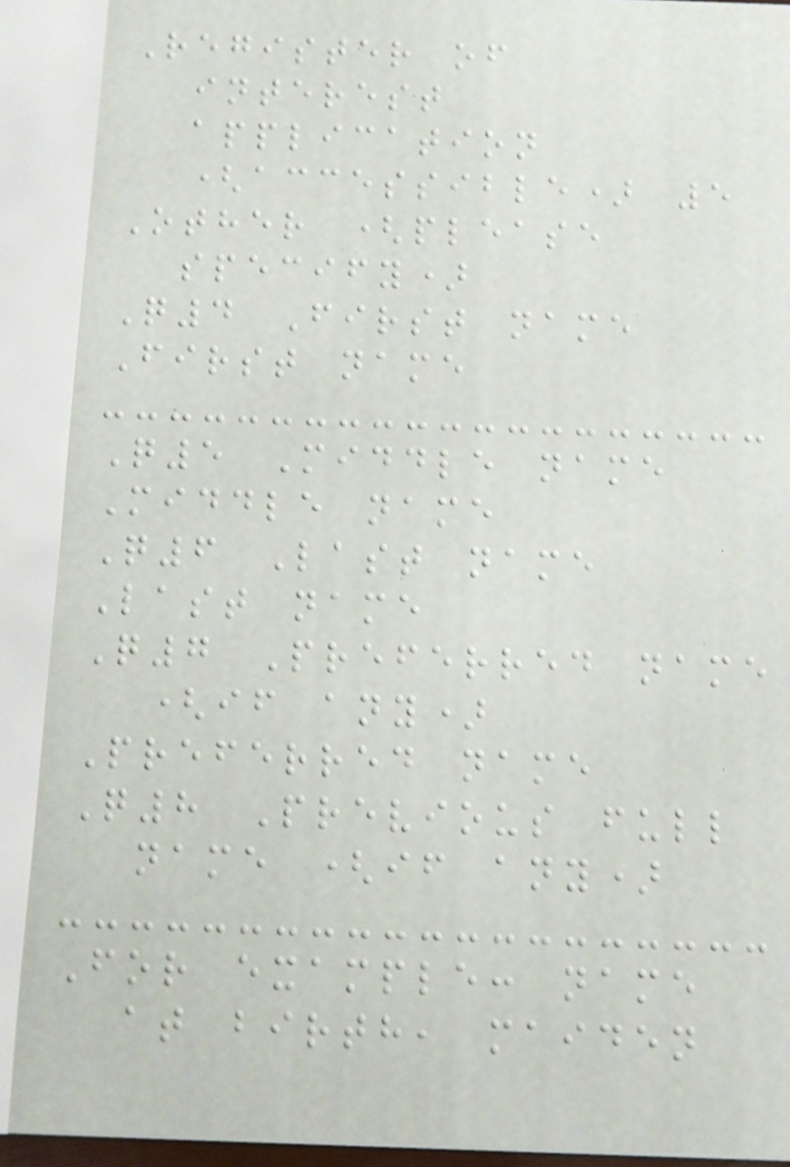Register of
interest
application
(accessible) 5
Other (please
specify)
Q4 First name
First name
Q5 Middle name
Middle name
Q6 Last name
Last name
Q7 Preferred name
(if any)
Preferred name
Q8 Previous full
name (if any)
For example: name
at birth, maiden
